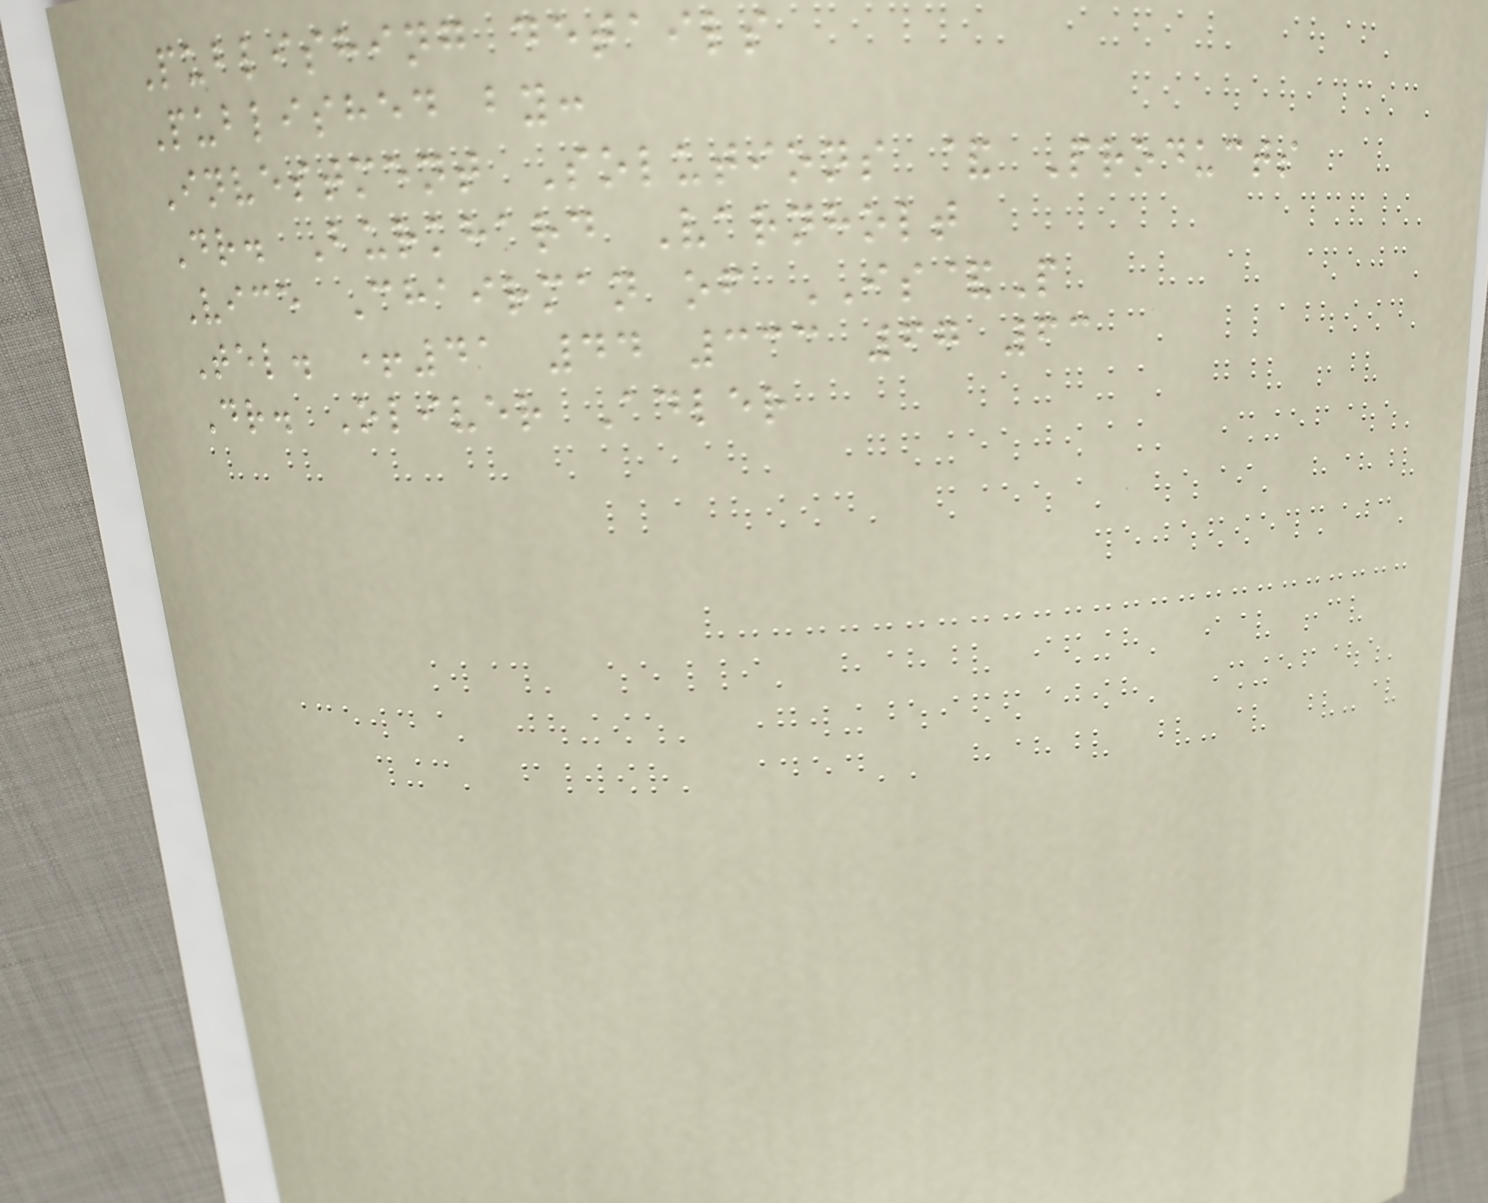Publishing details
Published by:
Investment Solutions & Products
Dr. Burkhard Varnholt
Vice Chairman of IS&P
Tel. +41 44 333 67 63
Dr. Oliver Adler
